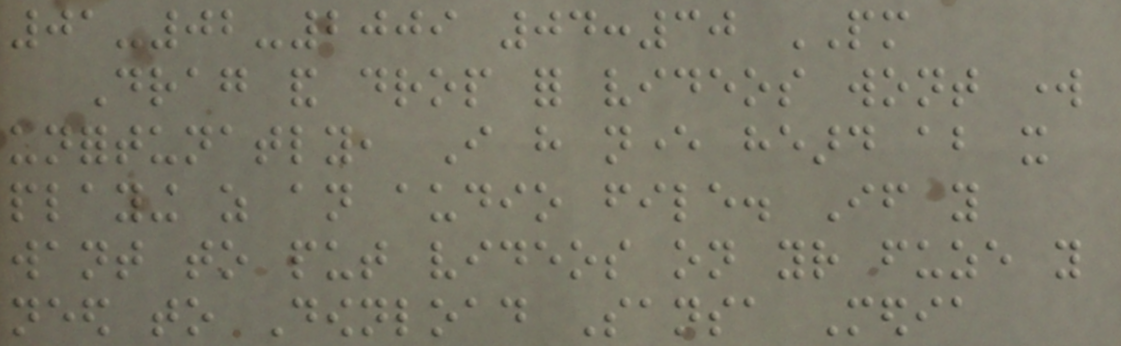01-02-2009 04:30 PM
Drag and drop for videos wont work
unfortunatly, I have never heard about it
playing as an audio file. If you
want to put videos on your fuze you
need to Download Sansa Media
